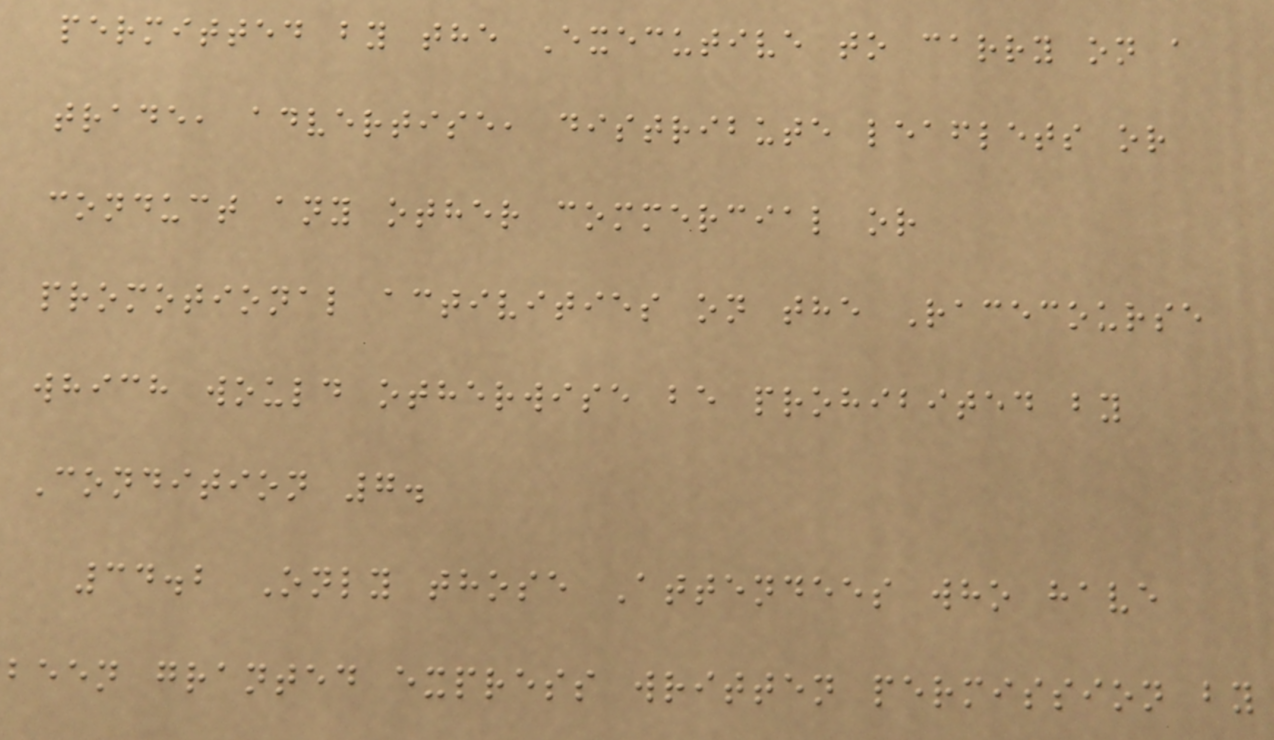permitted by the Executive to carry on a
trade, advertise, distribute leaflets or
conduct any other commercial or
promotional activities on the Racecourse
which would otherwise be prohibited by
Condition 7.
34.2 Only those Attendees who have
been granted express written permission by
